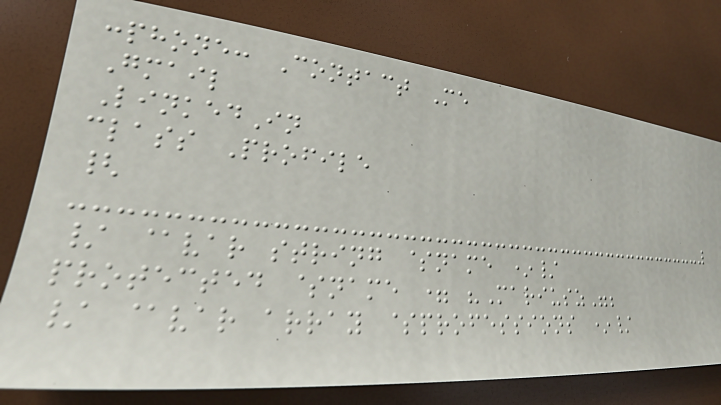:phone: Contact Me
Gmail
LinkedIn
class Profile
{
/ @var string $name */
protected $name = "Mariusz";
/ @var array $professions */
